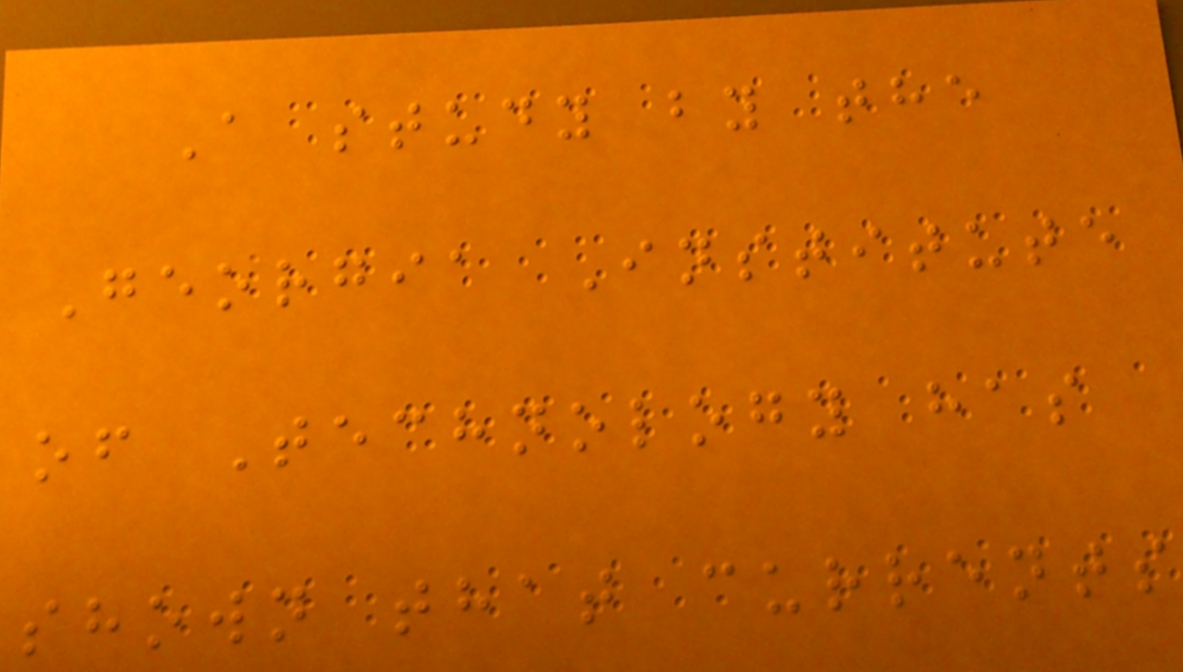A study by the
Georgia Institute
of Technology has
shown that currents
